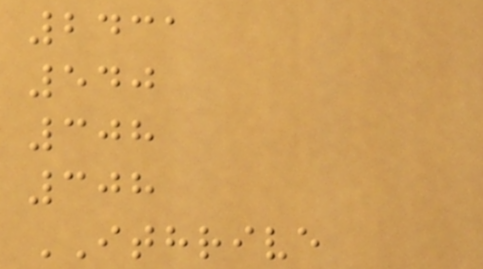2431
540
308
308
ITHRIVE
